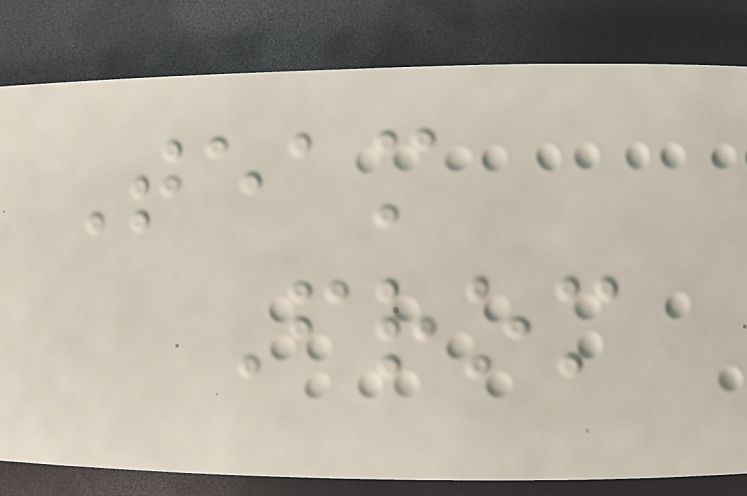Team
From
